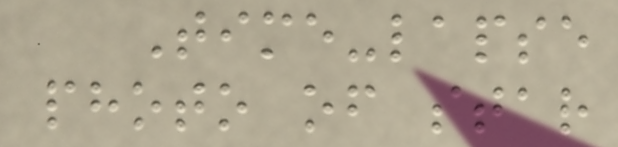Time-lapse
photo of star
